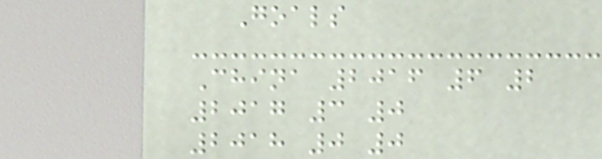Goals
China 2016 6 2
2017 3 0
2018 0 0
